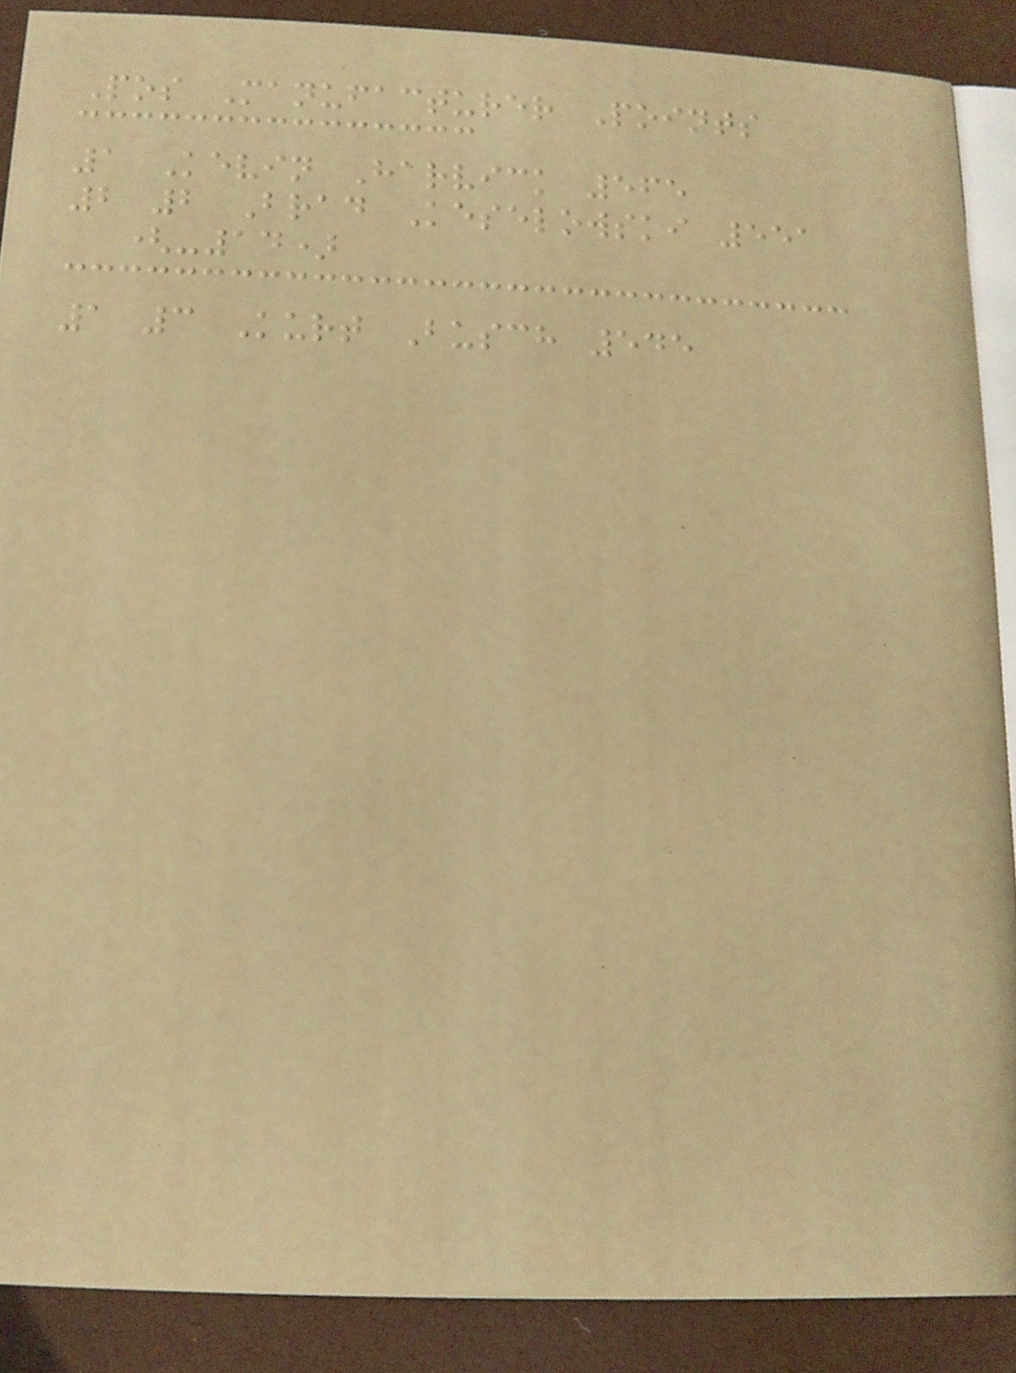Pos Manufacturer Points
1 Kevin Harvick 565
2 2 Brad Keselowski 551
(-14)
1 3 Kurt Busch 545
